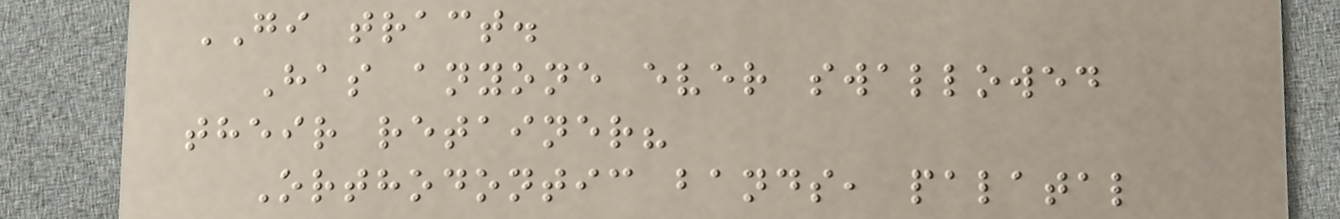GI tract.
Has anyone ever swallowed
their retainer?
Orthodontic bands, palatal
